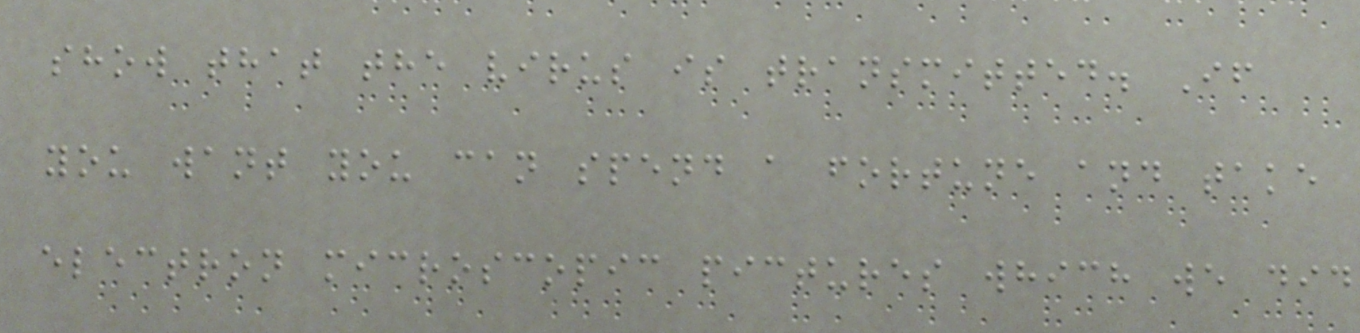show that the virus is transmitted. If
you want you can spend a fortune and take
electron microscopic pictures which we did
